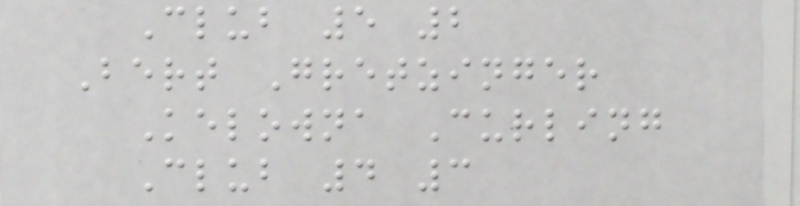Club 5 2
Bert Gretzinger
Kelowna Curling
Club 4 3
